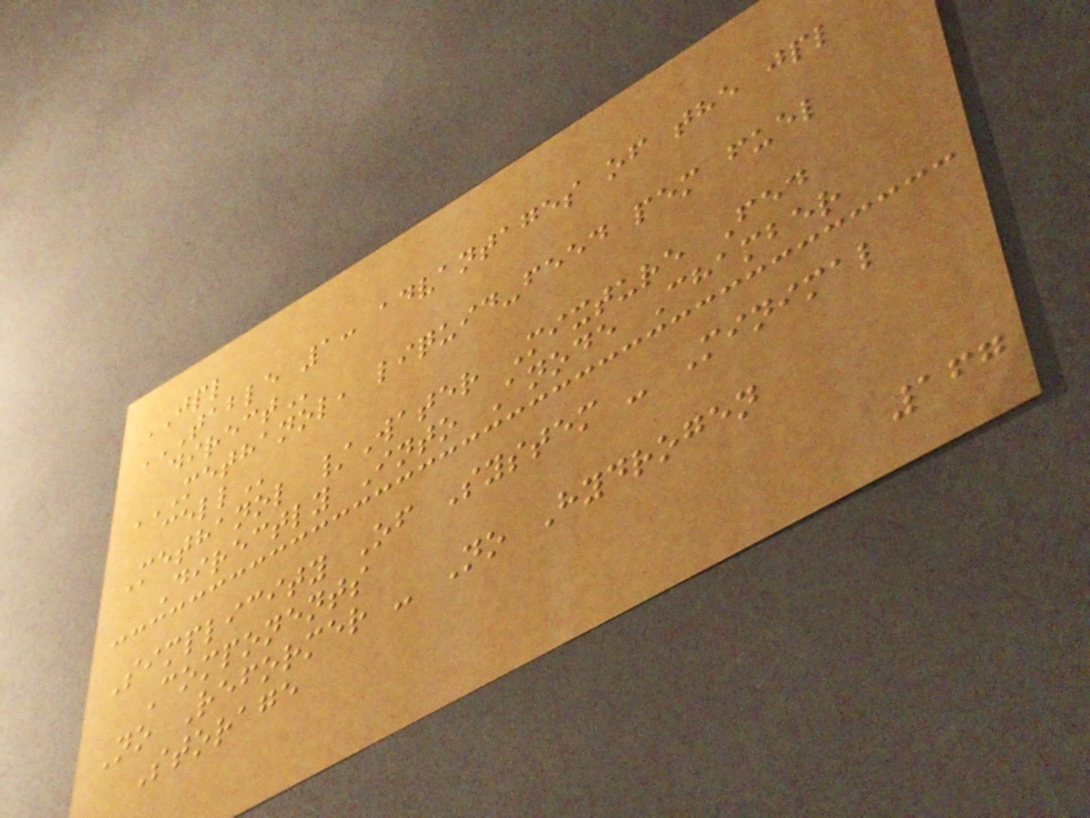JPL
TABLE 1: ADVANTAGES OF THE JPL
DIRECT
METHANOL, LIQUID-FEED PEM FUEL
CELL
Methanol /Water Mixture Fed
Directly Into Anode Chamber
Simplicity Of System - Minimal
Components
No Reformer - No Hydrogen
Storage
167
